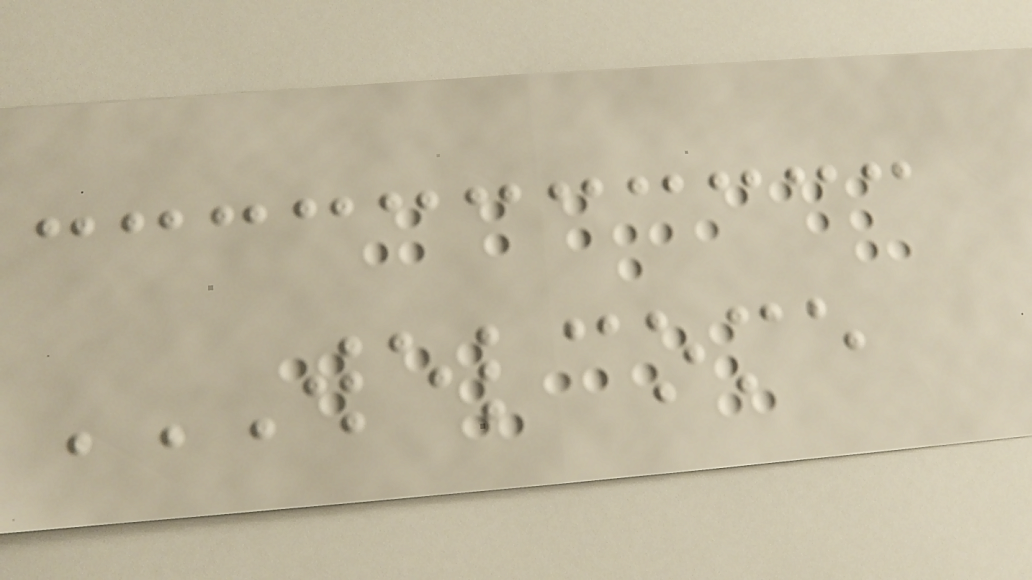WELCOME
